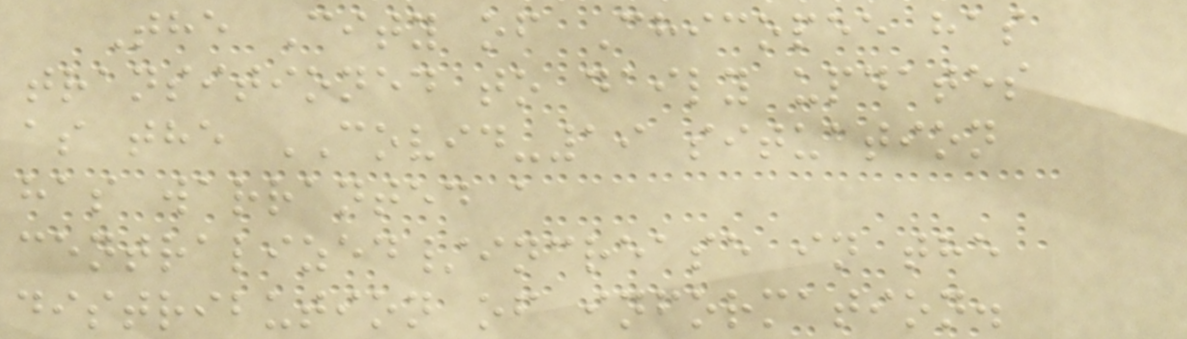The City of Chicopee has
transitioned to daily updates
as the COVID-19 situation
has warranted a
centralized/increase in the
distribution of information.
